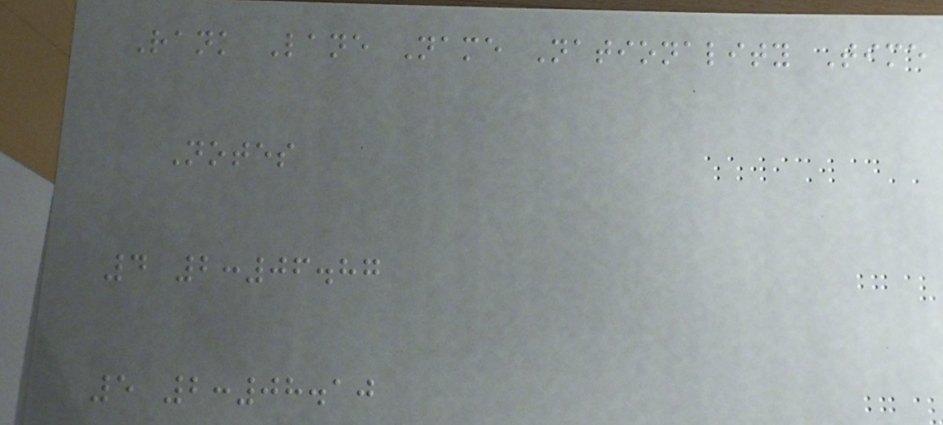Rank Lane Name Nationality Time
Notes
4 2:06.87
5 2:08.10
